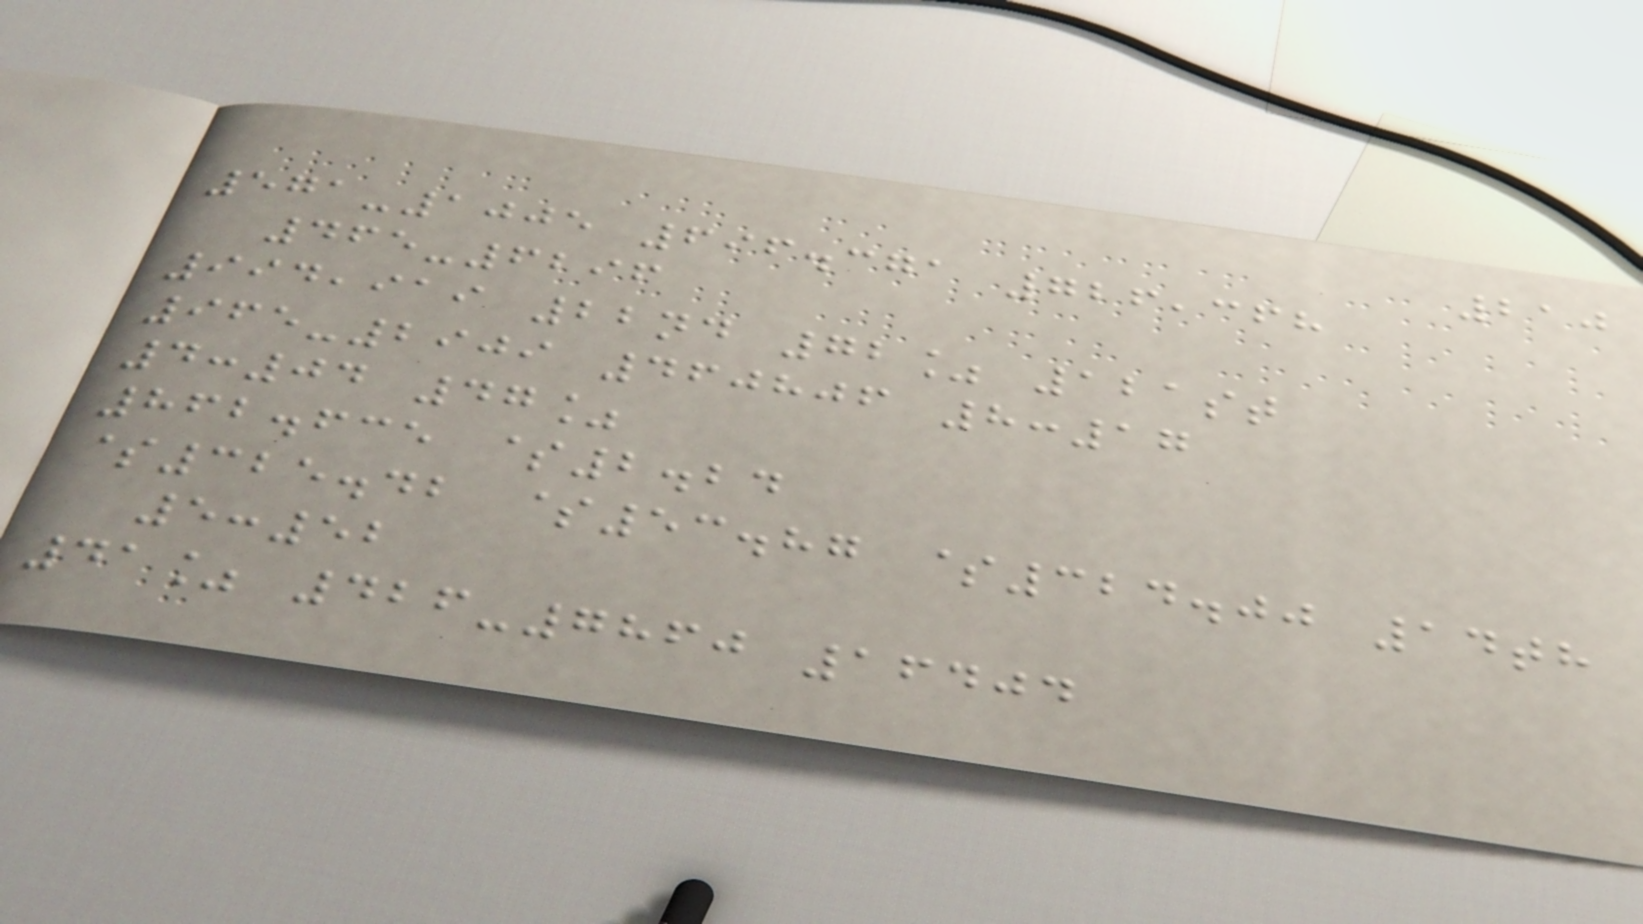210
571-1005 696.371 726,368
465-6296
994,919 22nd 72% 121st
965-2909 460806 8:17
4:04 47%
862.635 $2.24
$325.42 $53.87 $324.00 14th
5:52
41% 426-7860 16404
